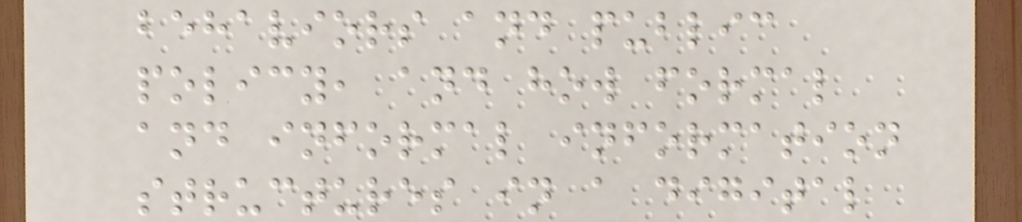behaviors and public
policy, and how formal
and informal information
structures in a digital
